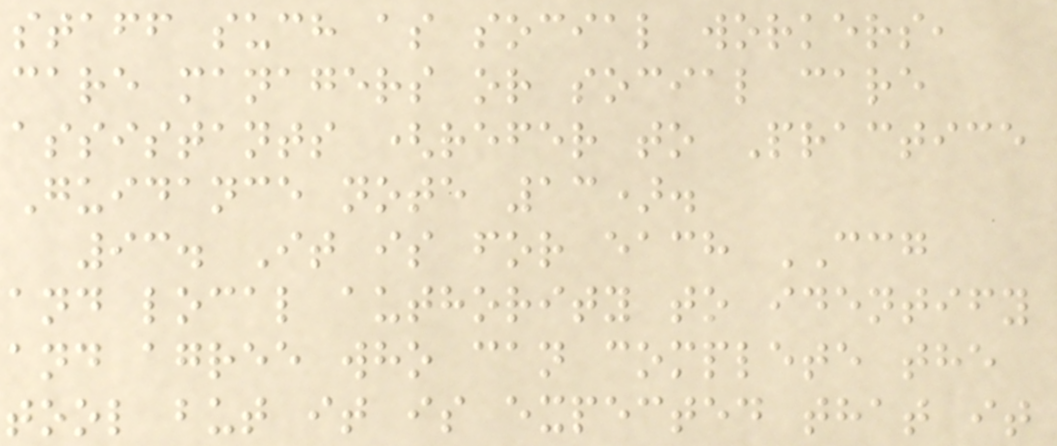staff such as social workers,
care managers or social care
assistants (refer to Practice
Guidance note 13).
93. It is for each CCG
and local authority to identify
and agree who can complete the
tool but it is expected that it
